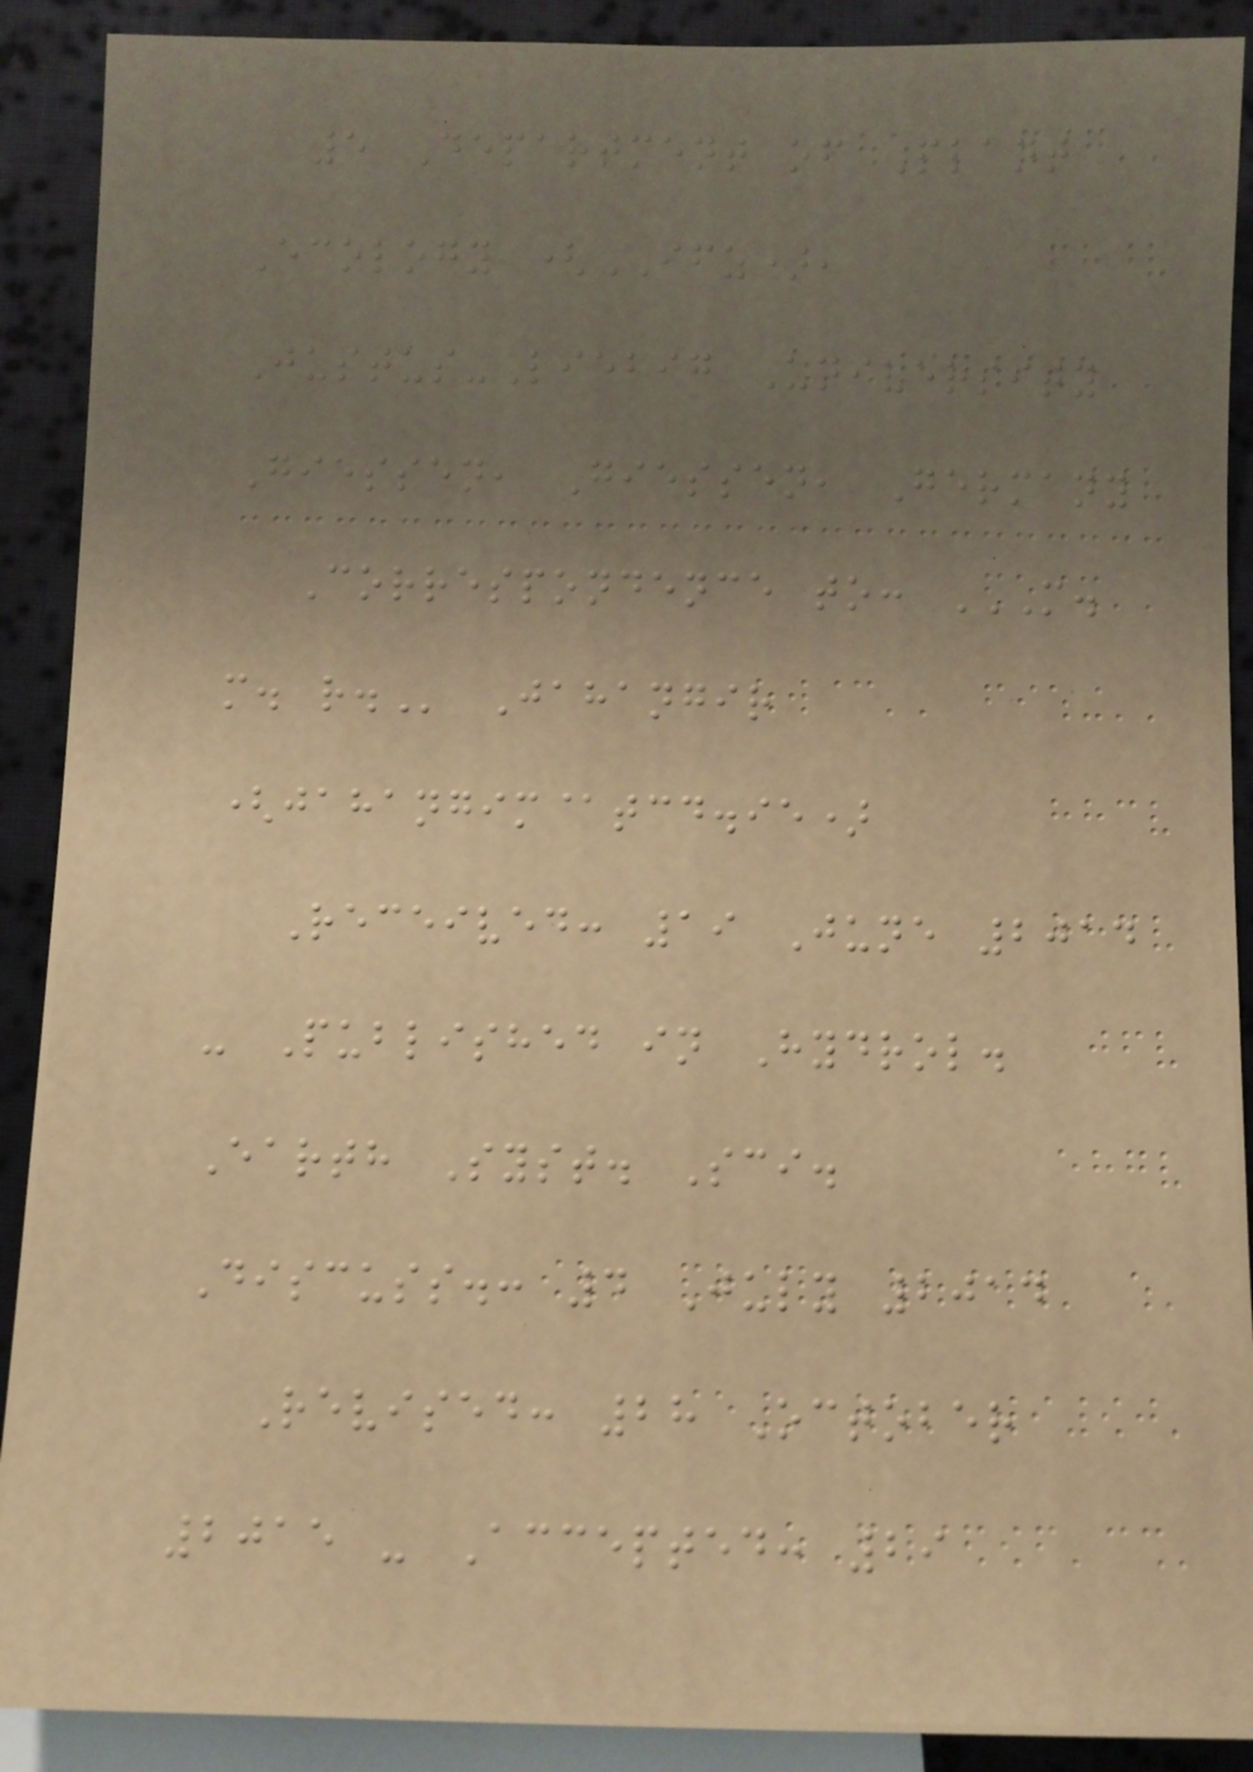5 Department of Plant
Ecology (IFZ),
Justus-Liebig University
Giessen, Giessen, Germany
Correspondence to: M.
M. R. Jahangir
(jahangim@tcd.ie)
Received: 19 June 2014
- Published in Hydrol.
Earth Syst. Sci.
Discuss.: 4 July 2014
Revised: 28 October
2015 - Accepted: 29
